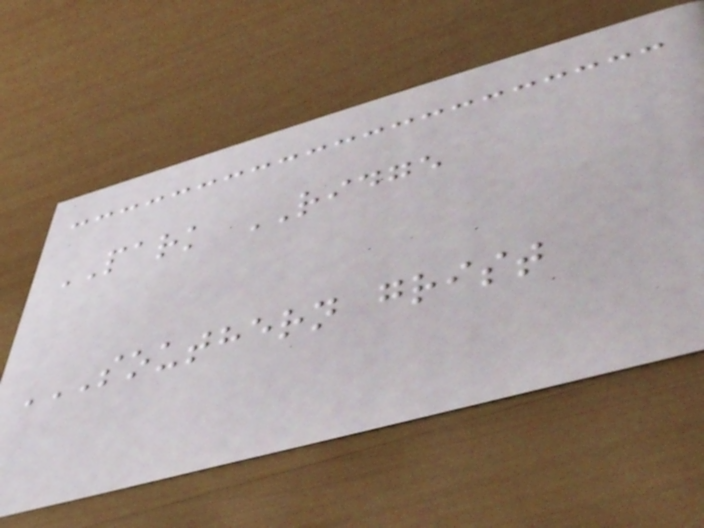PARK RIDGE
SOUTHERN GRIST
